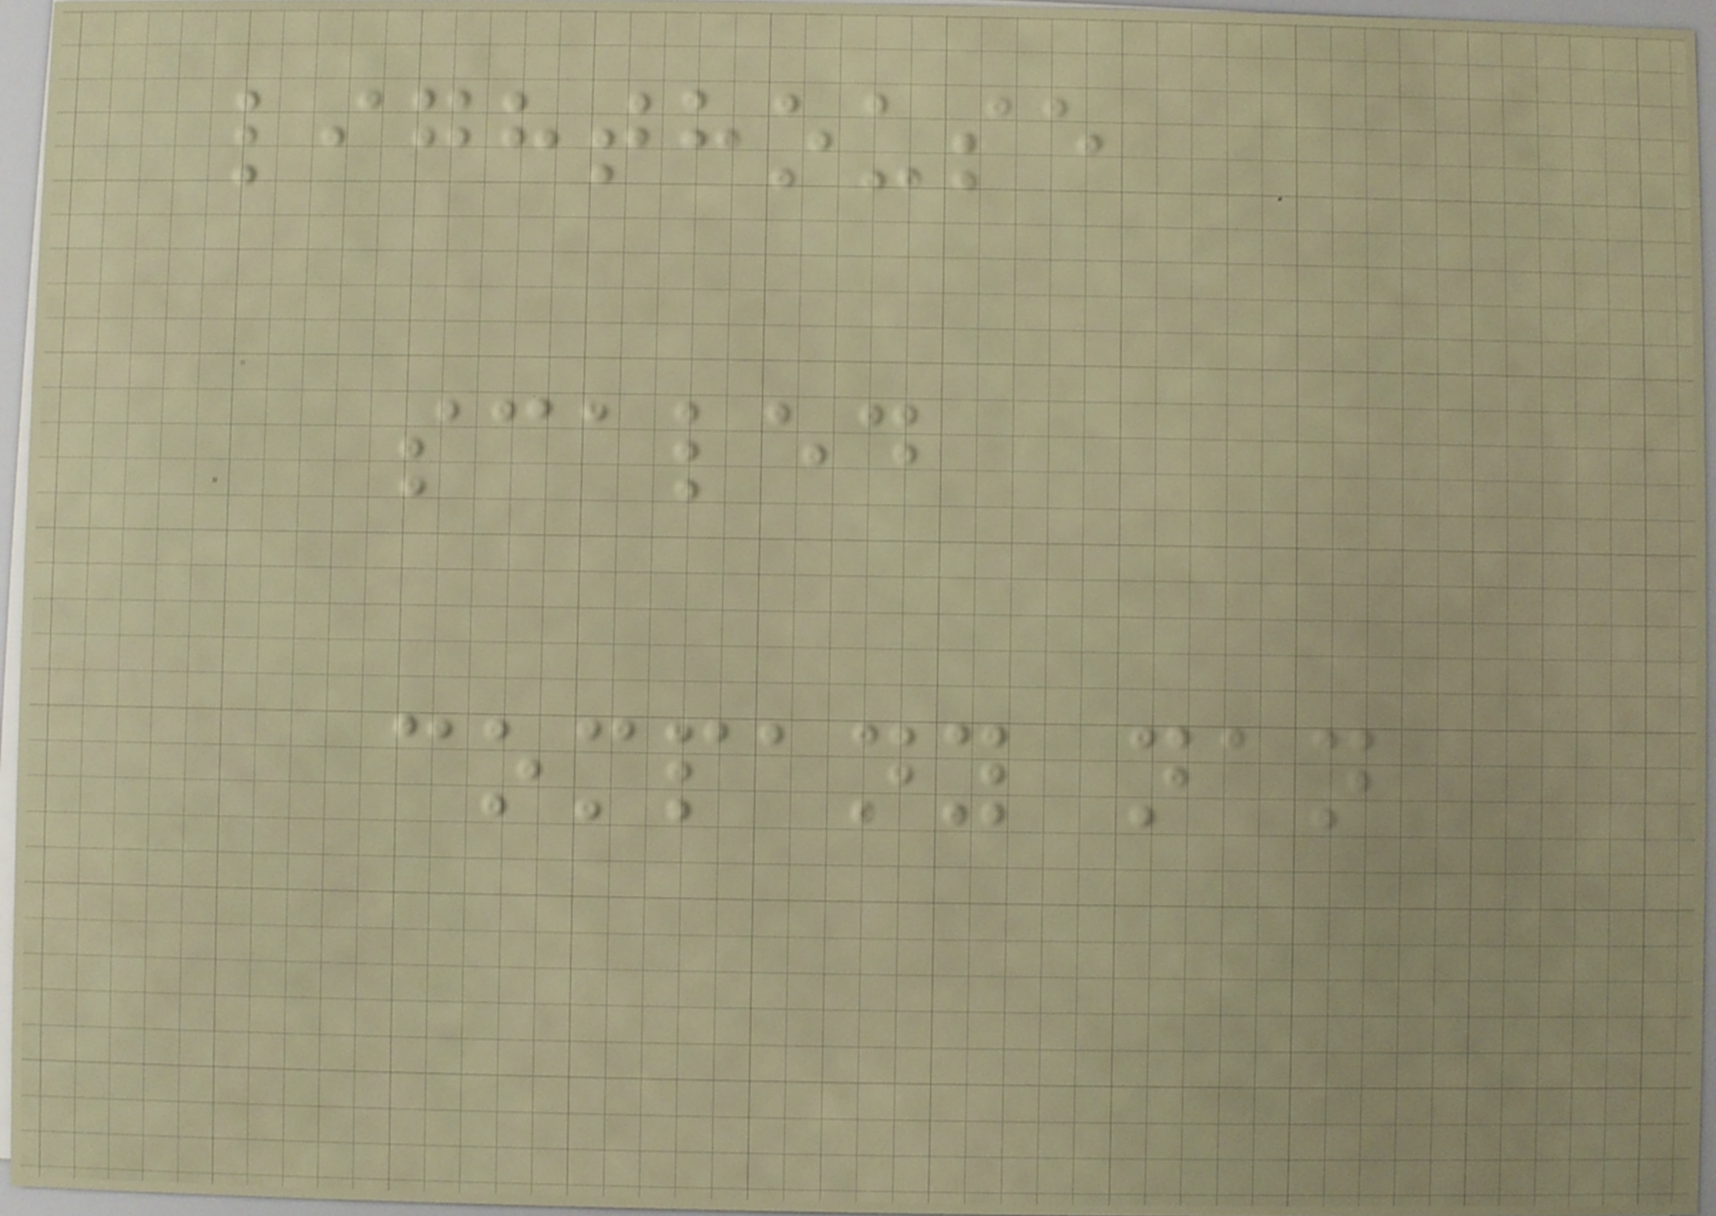lighthouse
scaled
company nan
